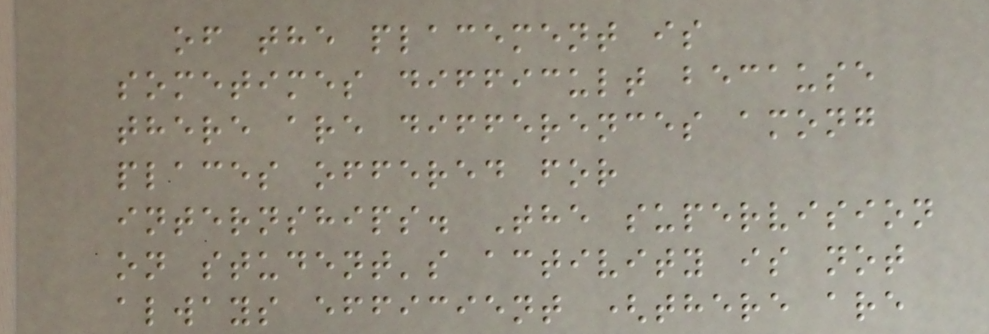of the placement is
sometimes difficult because
there are differences among
places offered for
internships. The supervision
on student's activity is not
always efficient (there are
